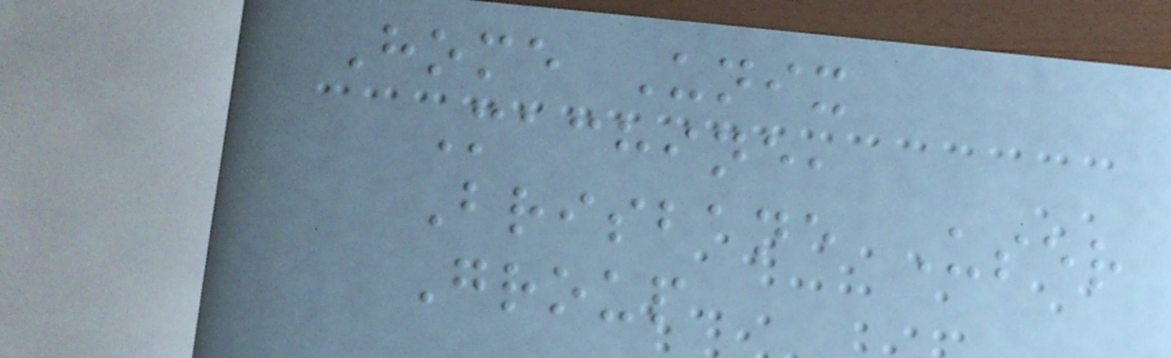Home Unix
Machine,
Brisbane User
Group
